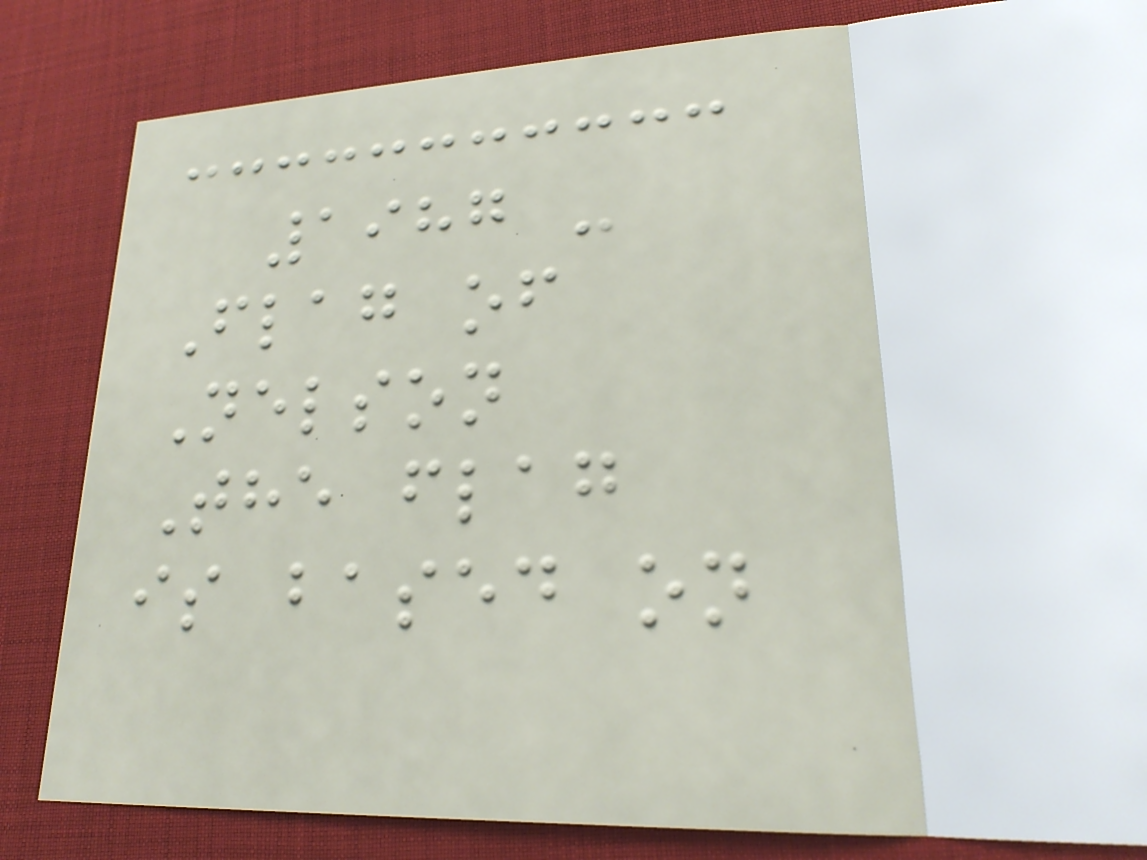1987 -
Flag of
Nelson
The flag
is based on
